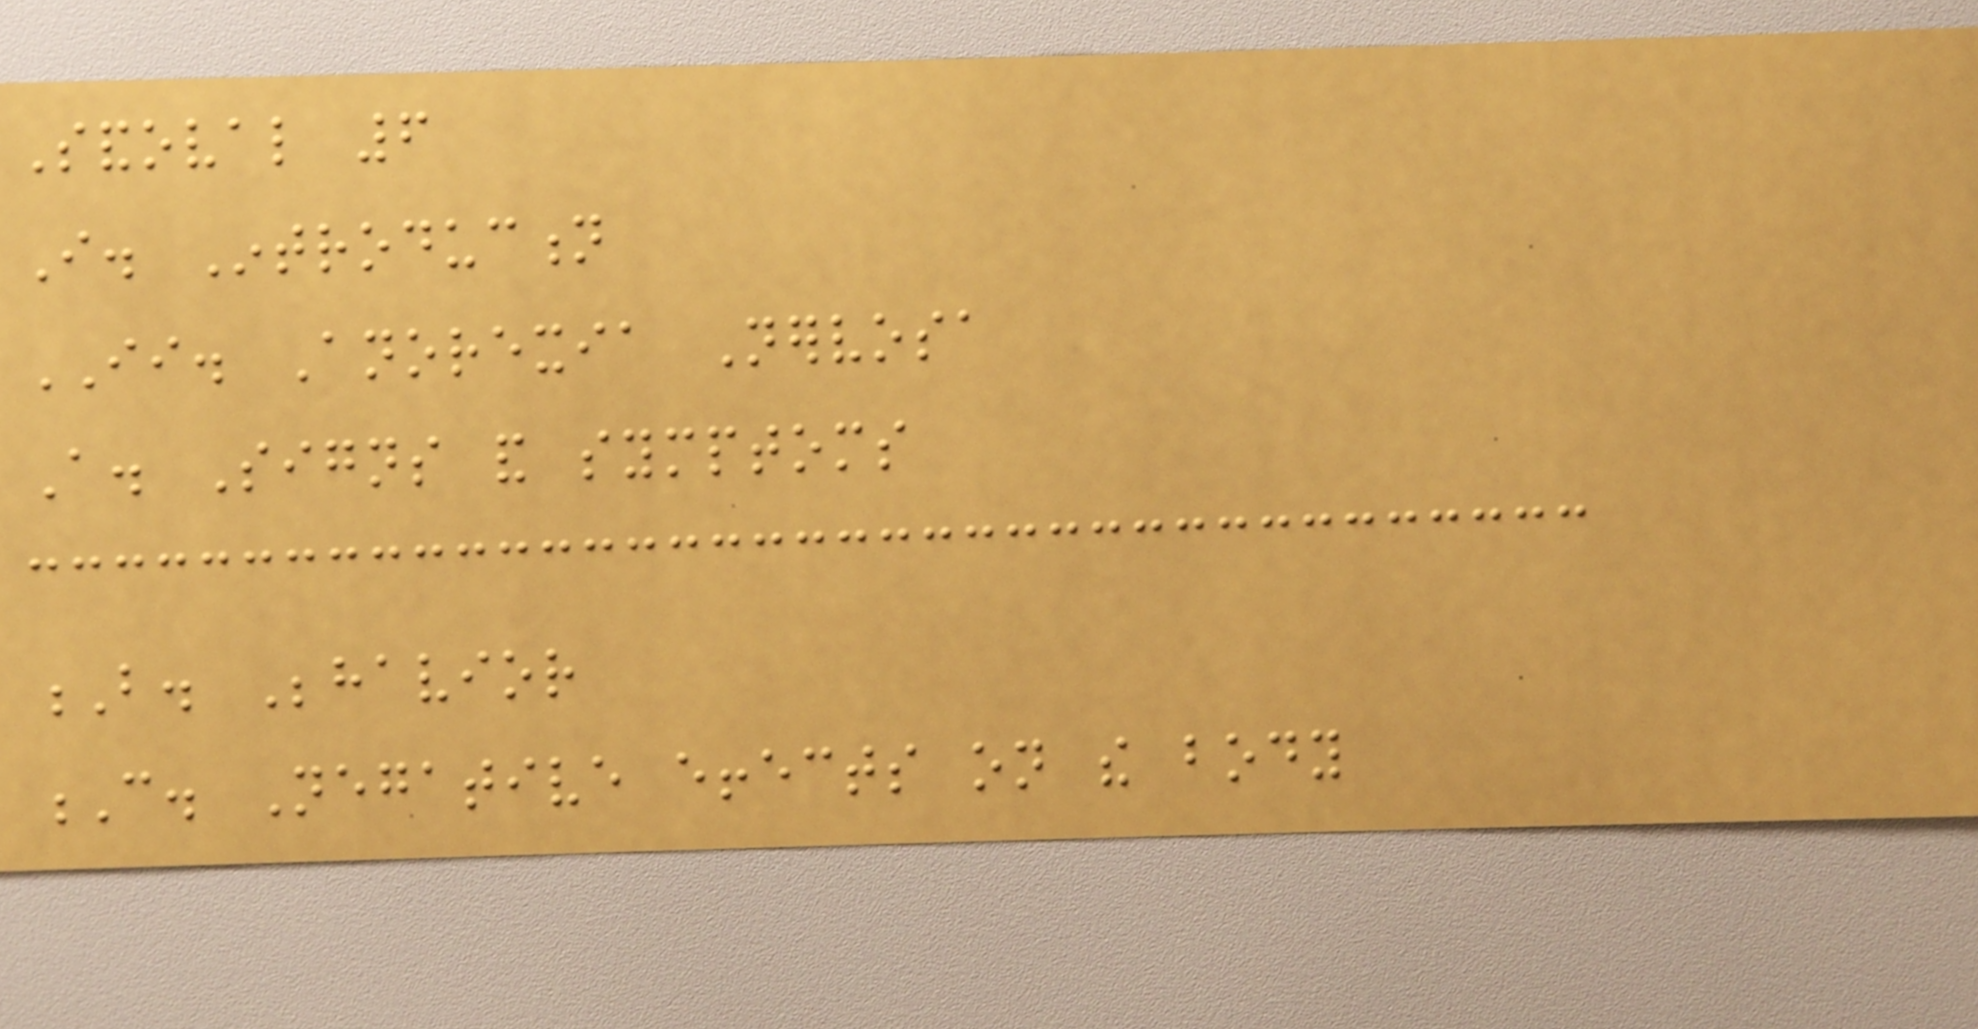Sandoval 6
I. Introduction
II. Anorexia Nervosa
A. Signs and symptoms
B. Behavior
C. Negative effects on the body
